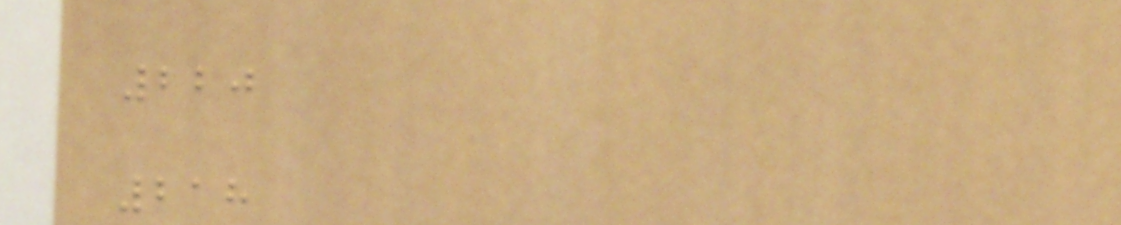220
218
